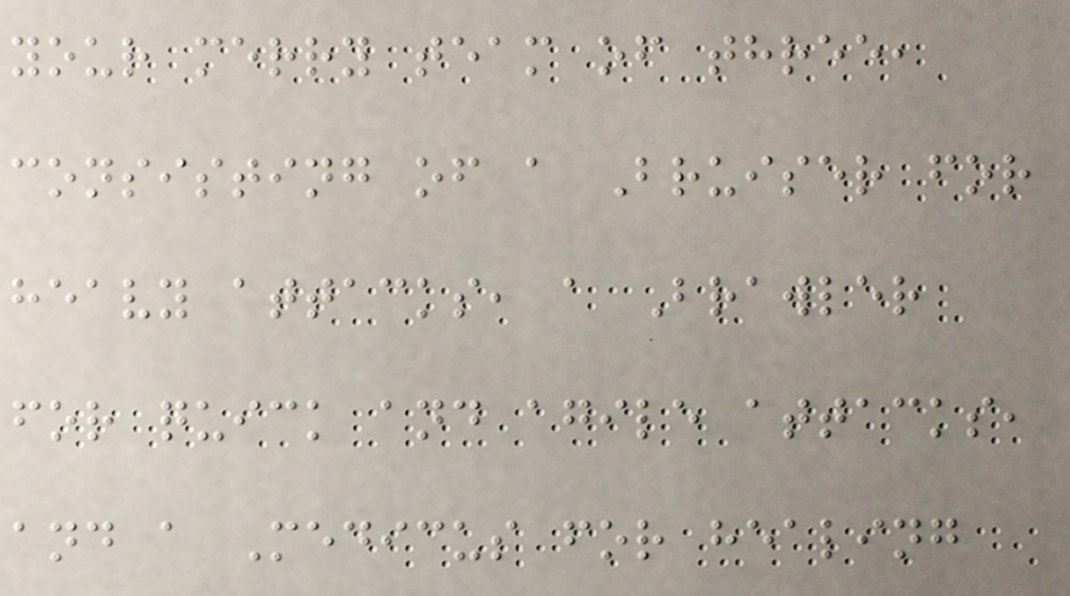your merry team of three,
consisting of a Bruiser for
heavy attacks, a Brawler
for quick and agile attacks,
and a Medicus for healing
